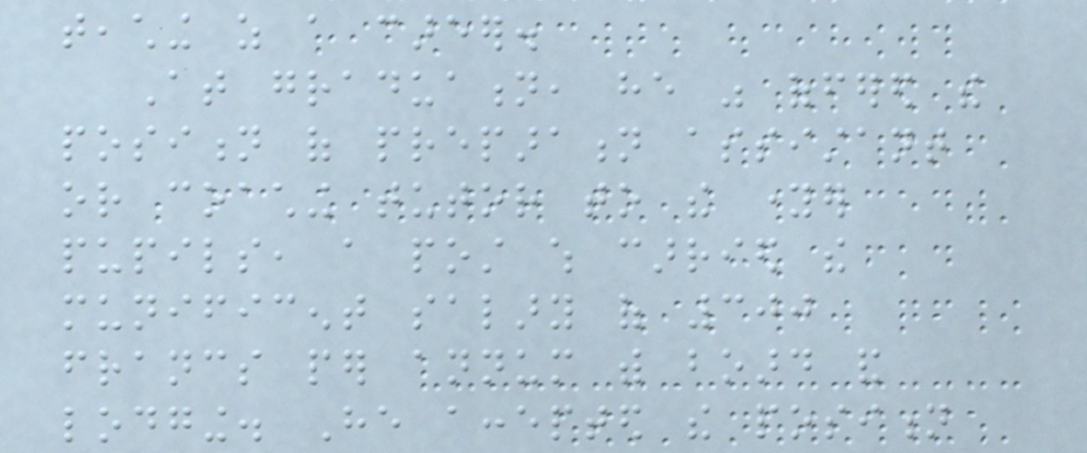teaching as a career.
At graduation, he was offered the
position of preparation assistant
or coaching tutor to the younger
pupils, a post which carried the
munificent salary of 300
francs per annum with board and
lodging. He accepted the position
